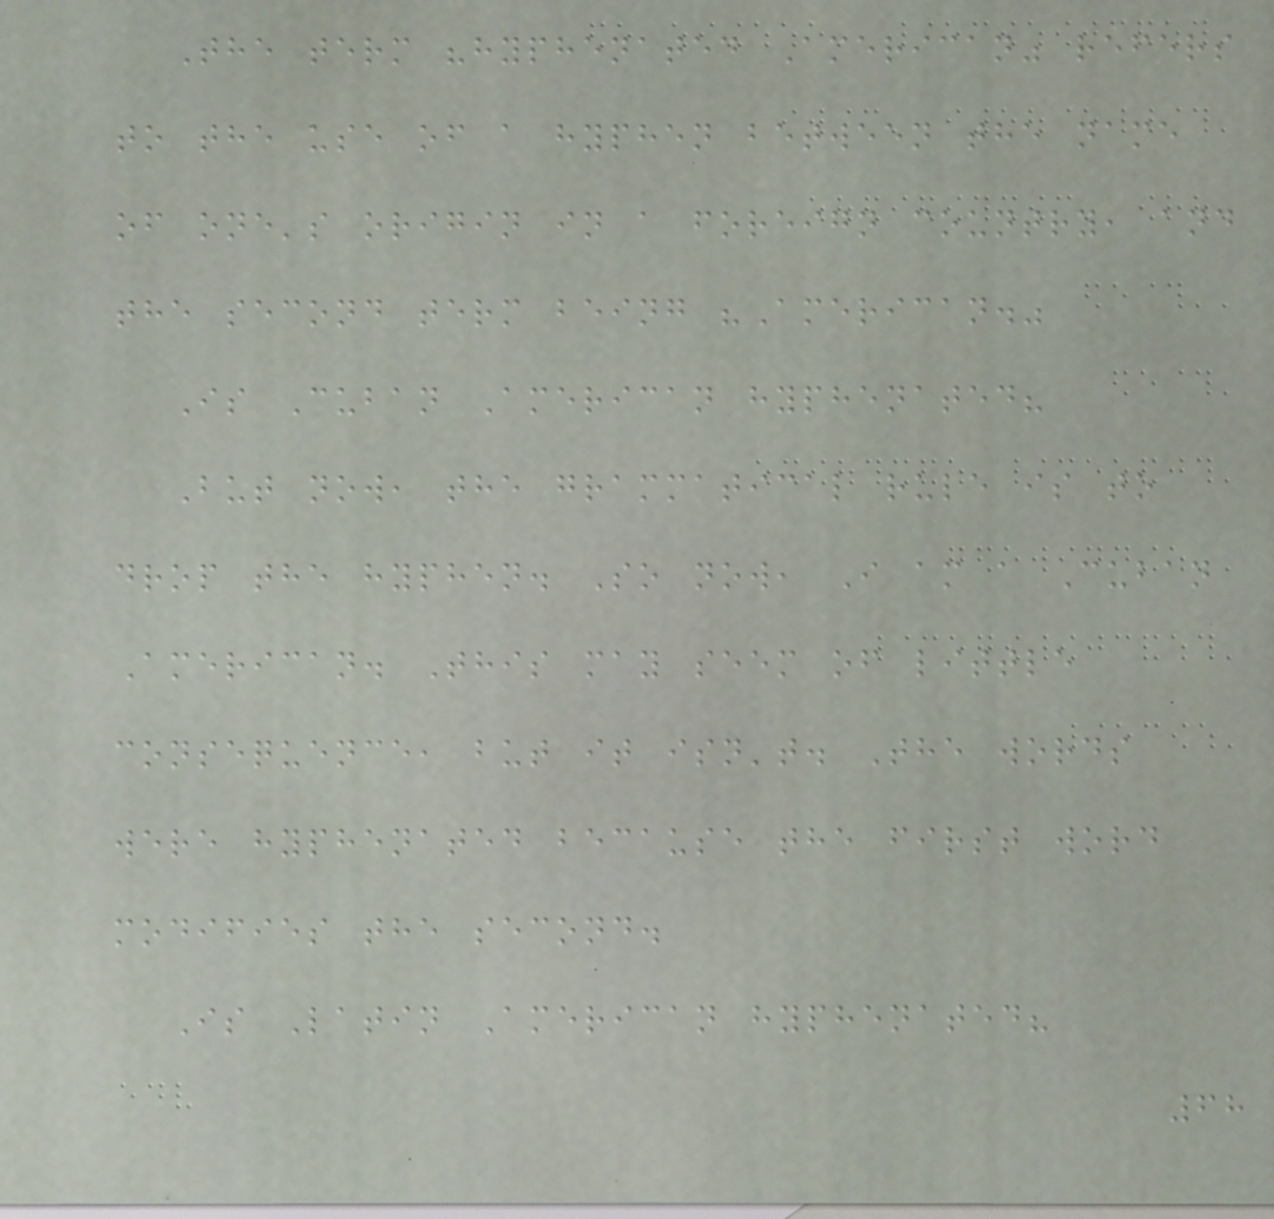The term "hyphenated American" refers
to the use of a hyphen between the name
of one's origin in a foreign country, and
the second term being "American."
Is Cuban American hyphenated?
But now, the grammatical rule is to
drop the hyphen. So now, I am a Cuban
American. This may seem of little
consequence, but it isn't. The words
were hyphenated because the first word
modifies the second.
Is Latin American hyphenated?
68
